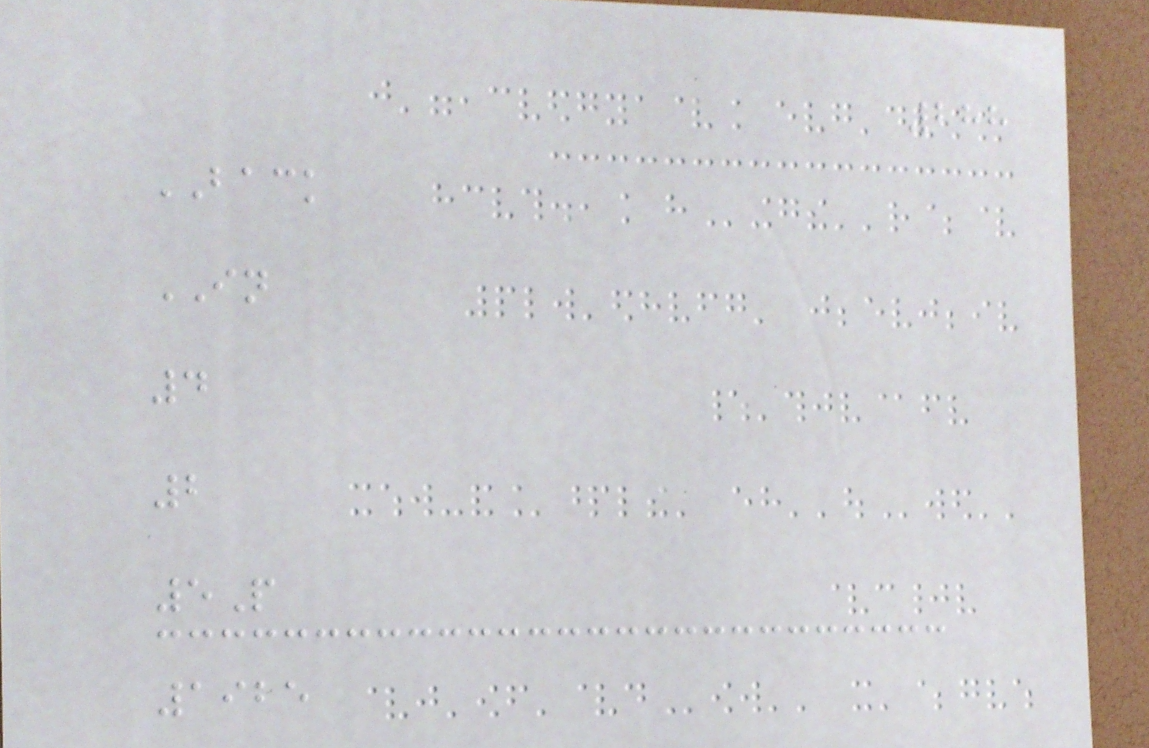288
BACK
IN
4
2
5P
1925
